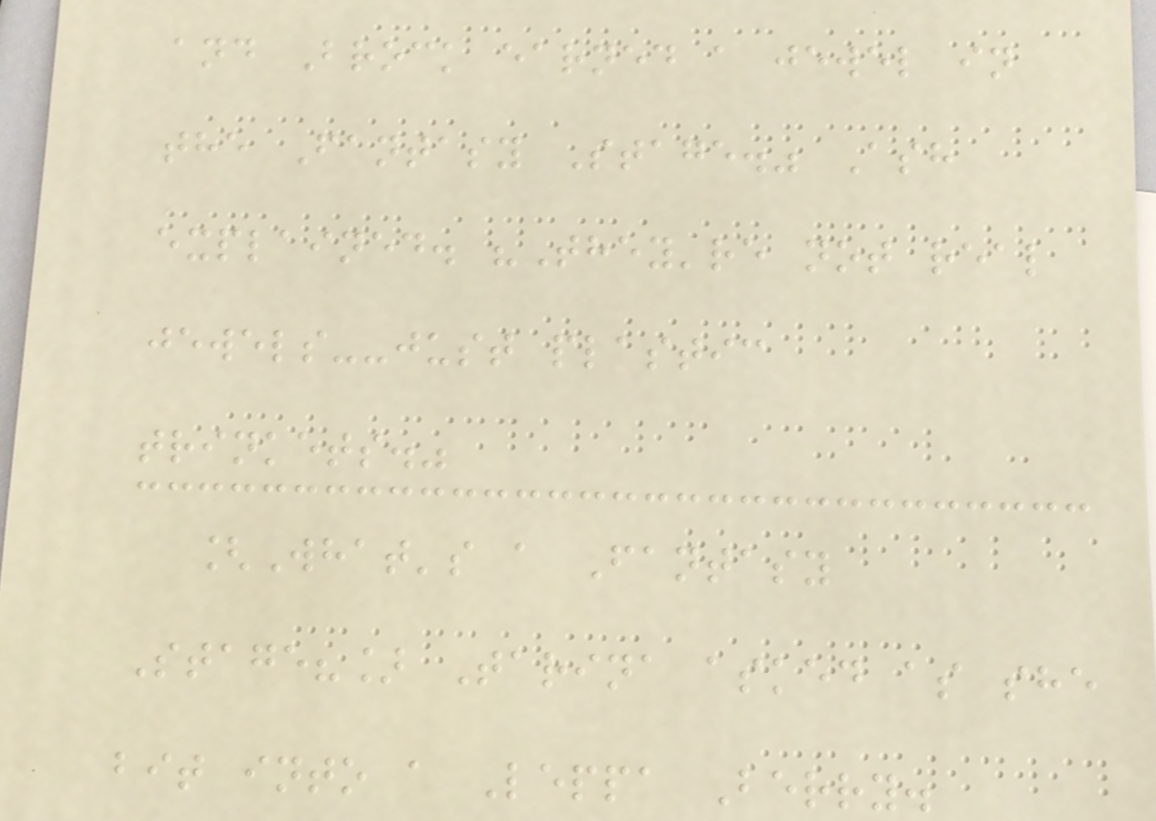and Brock earned a jewel in
the Fantasy Stage." Ash
explained. "They're not real
jewels--just plastic
trinkets."
[What's a Fantasy
Stage?] Tarina asked as she
bit into a Leppa Berry.
